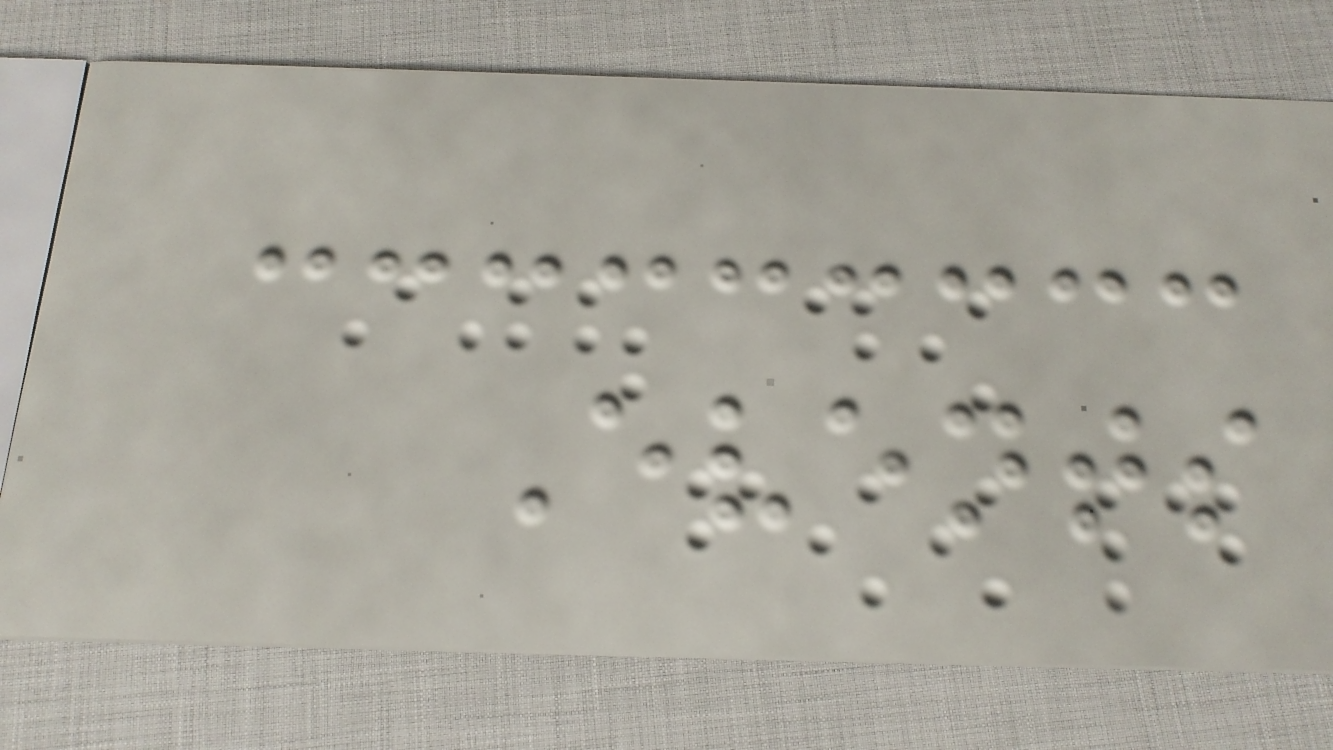Events
